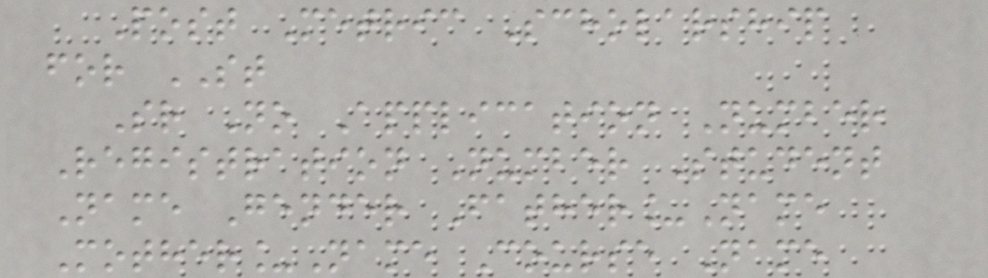Post Metric Scholarship
for ST
Sr No Application Number
Registration Number Student
Name Gender Father_Name
Mother_Name Course Name
